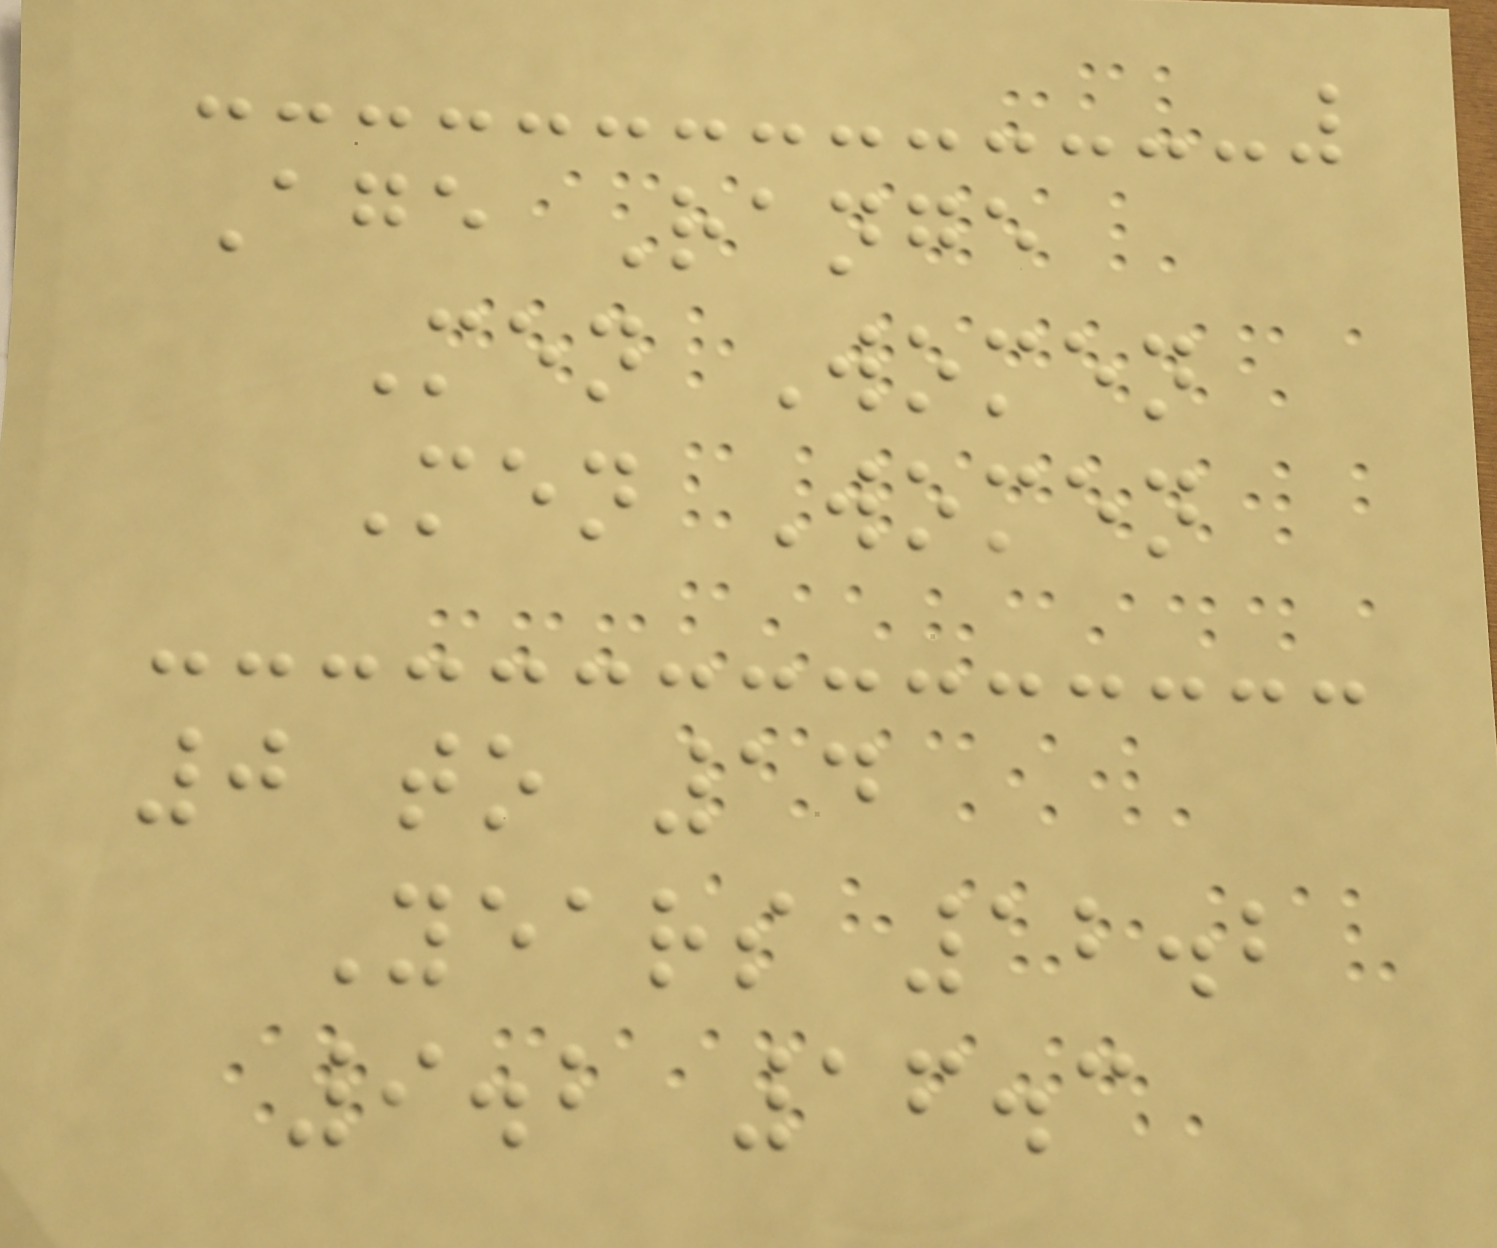Age Range
Men Women
Men Women
0 to 14
Years 12.2
9.2 16.3
